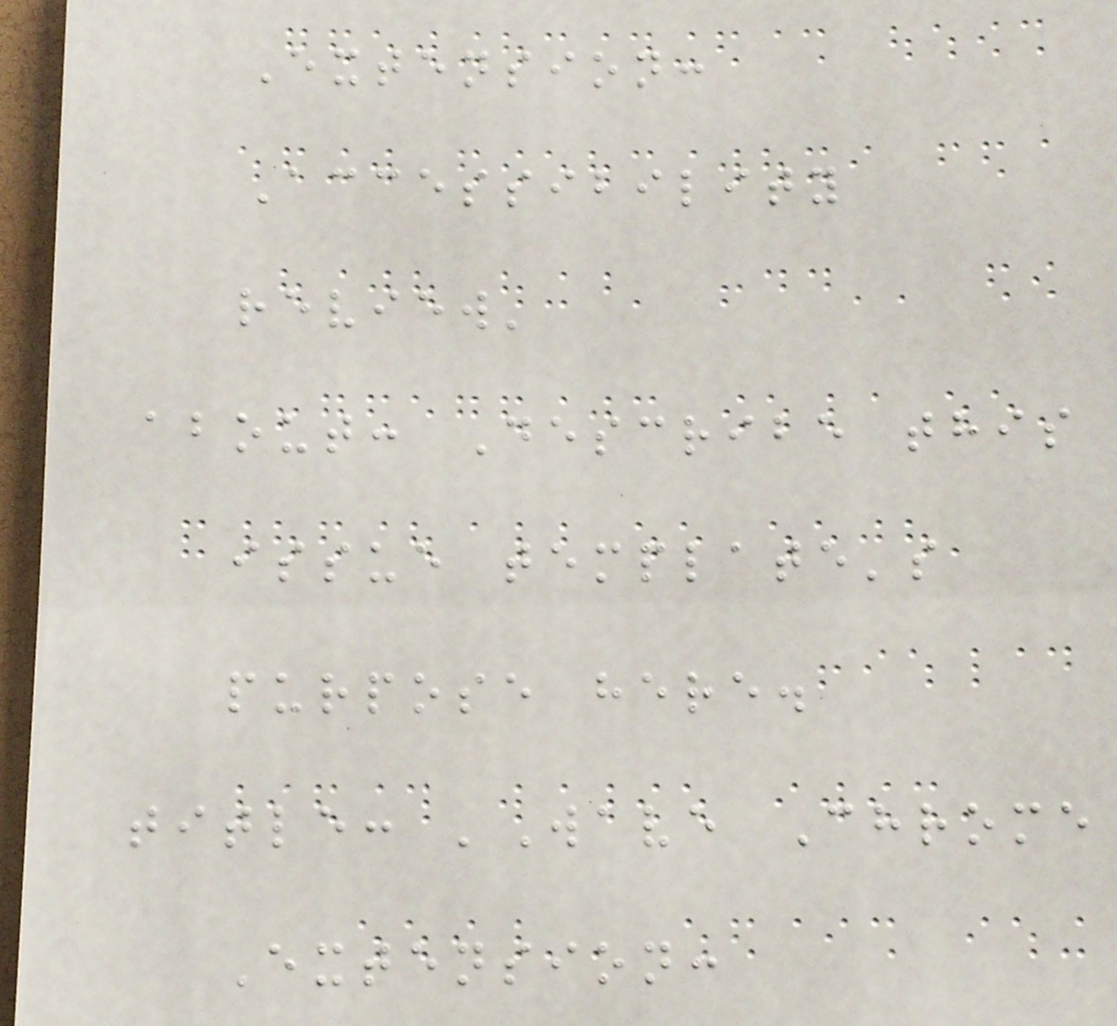Extension:
Accessibility
review'
about: Describe this
issue template's
purpose here.
title: 'Wave Chrome
Extension:
